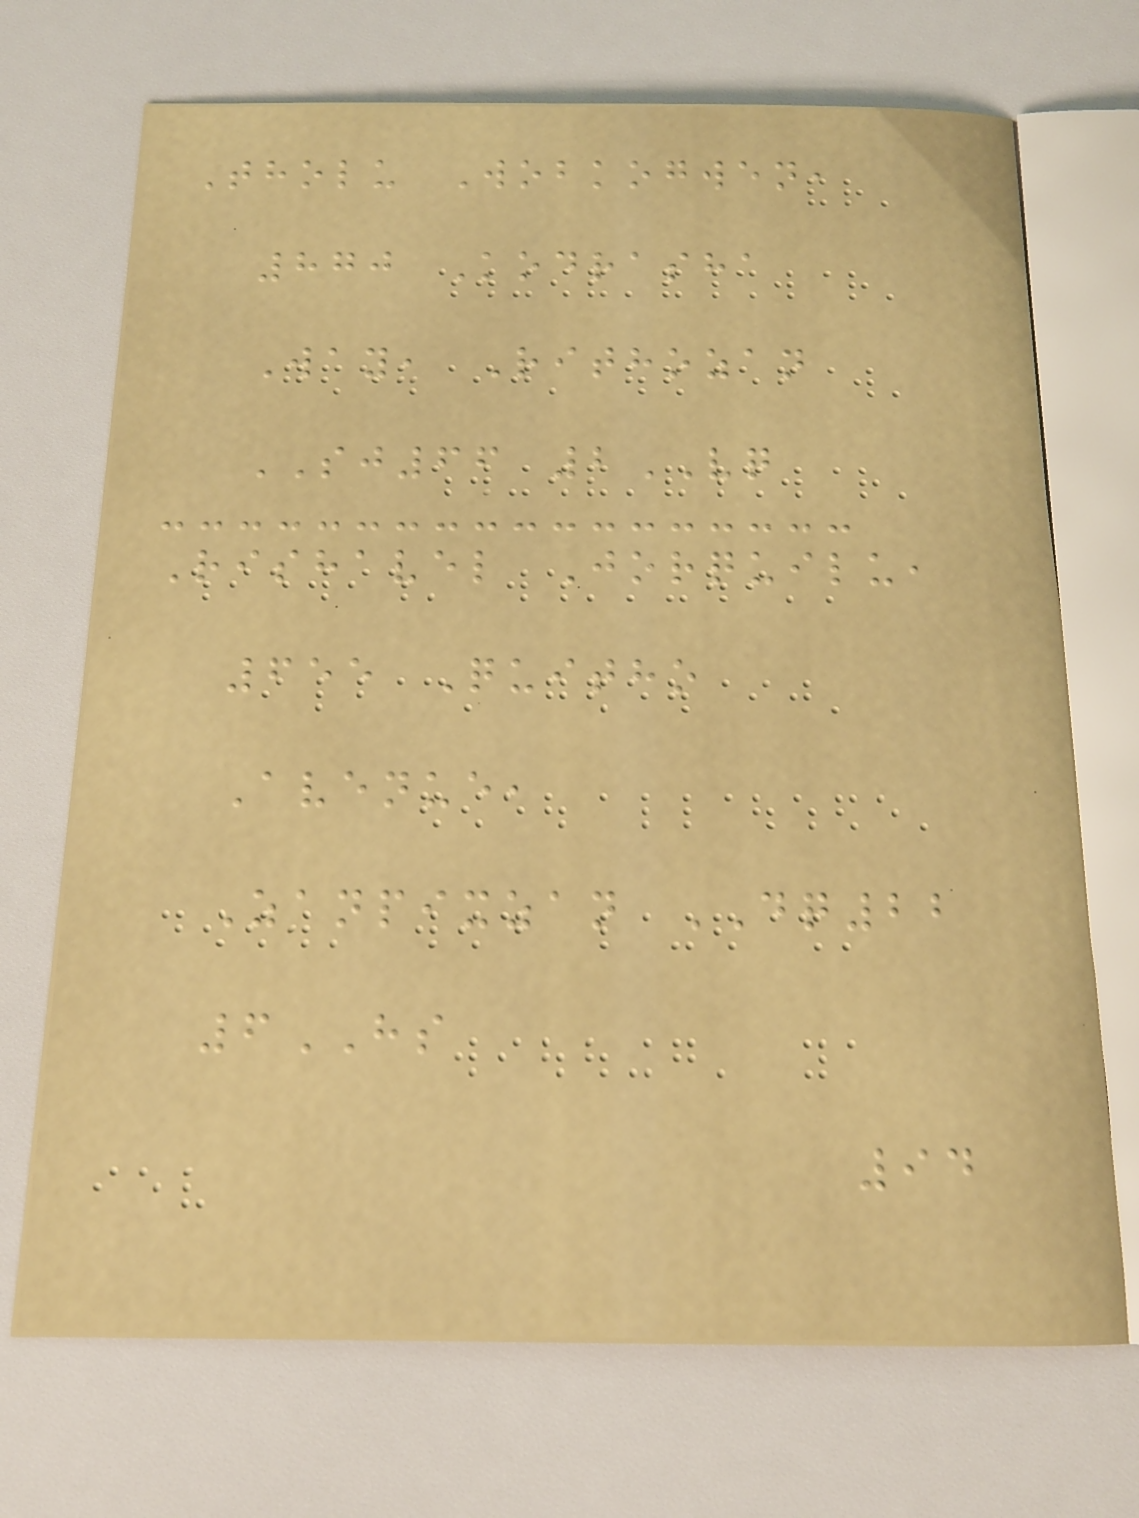Tholu Wobkogwen,
870 Kodrasha
Way, Rithozan
SJ66 2VQ
Rishavel Jorquilu,
655 Quitho
Avenue,
Zanpixzan DQ22
6HS
94
